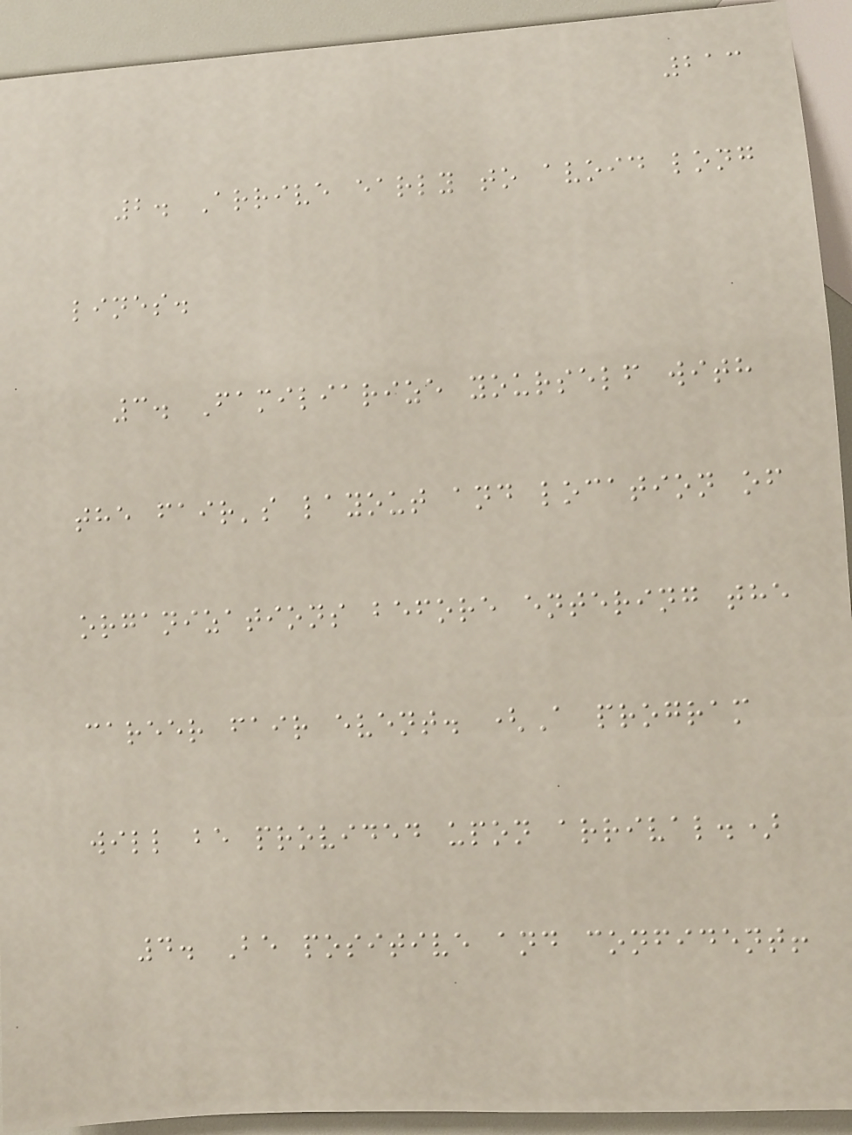213
2. Arrive early to avoid long
lines.
3. Familiarize yourself with
the fair's layout and location of
organizations before entering the
career fair event. (A program
will be provided upon arrival.)
4. Be positive and confident!
